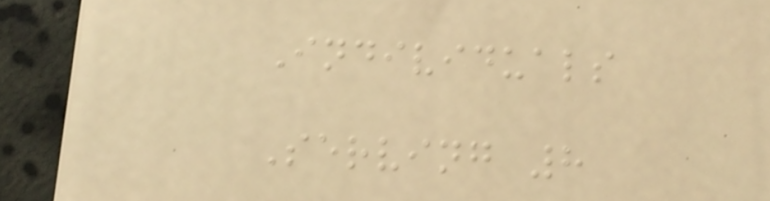Individuals
Serving 8
